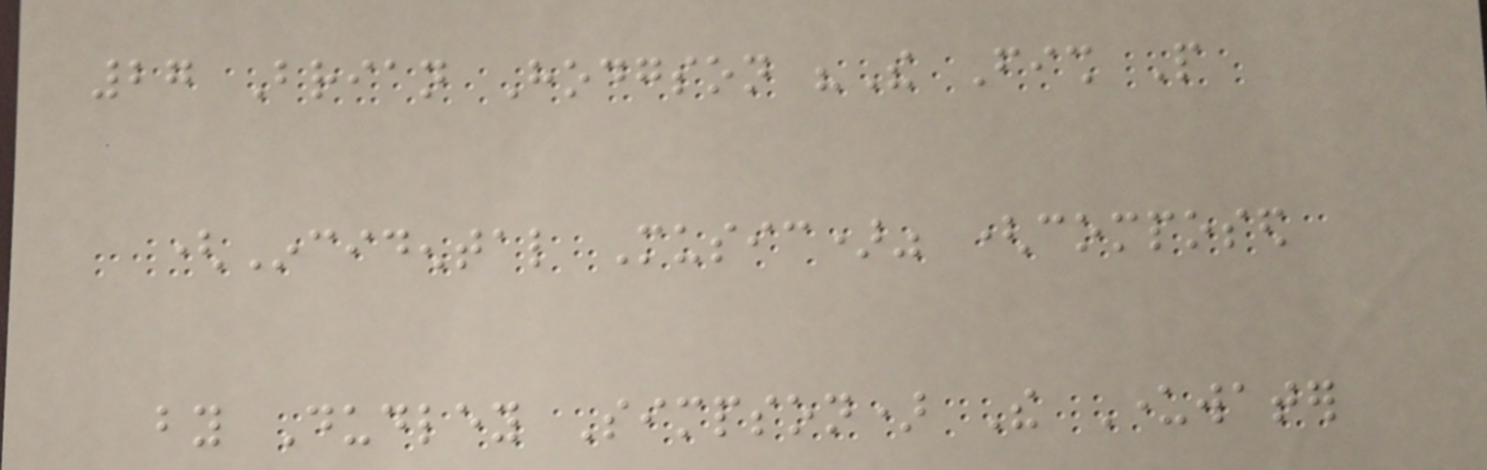27 Brian Hodgson "The Fish People
(Incidental Music)" (composed
by Dudley Simpson) The Underwater
